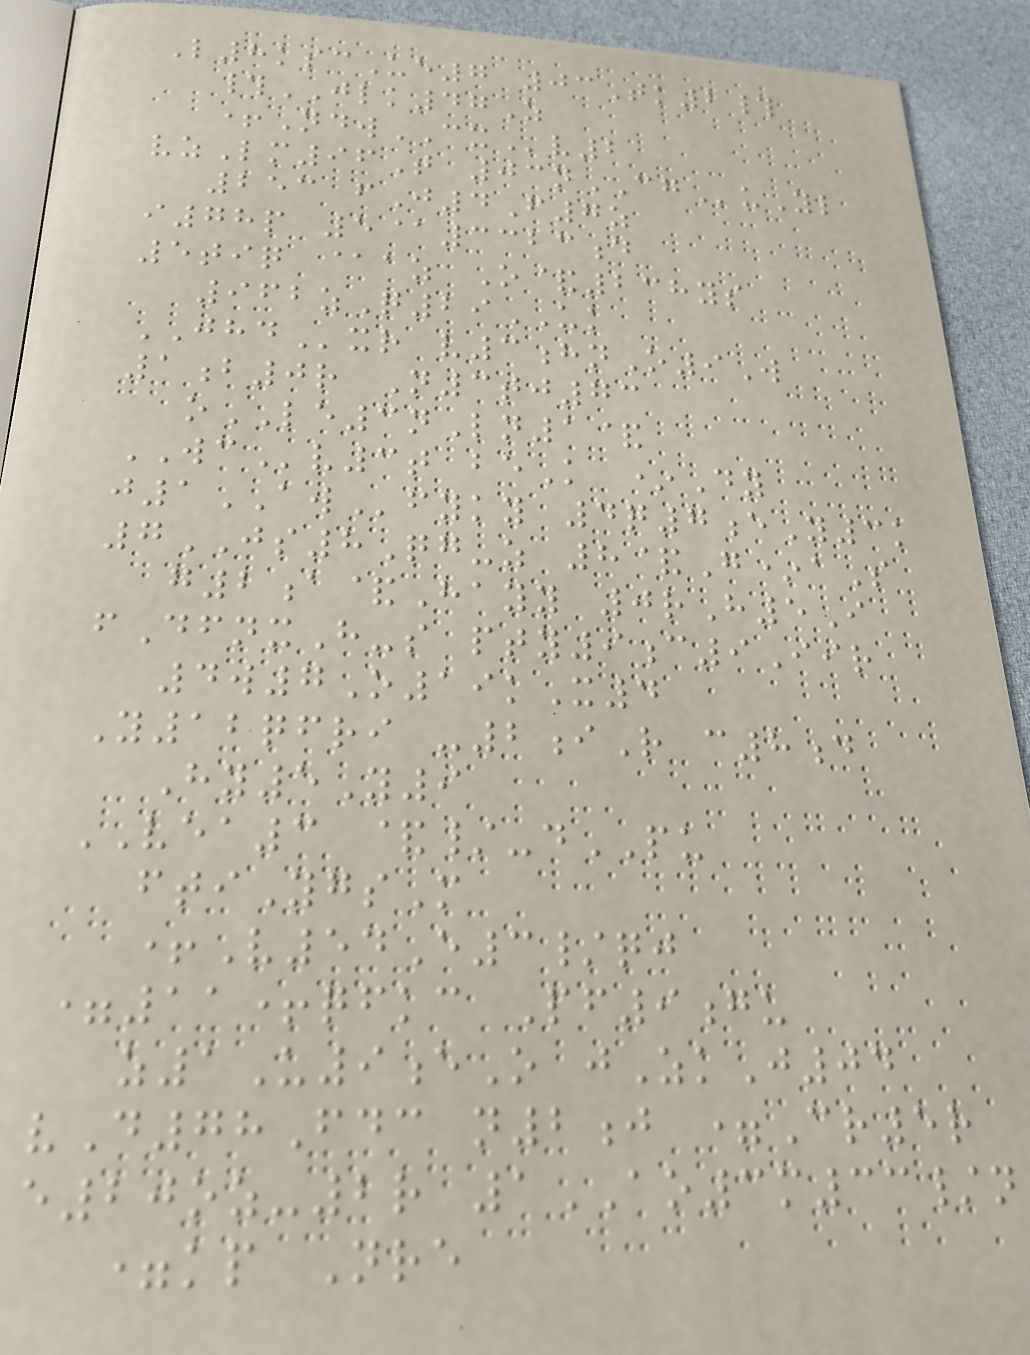L8kscUe7 03Tk2#
#JLK47Z
+NdwCXv2
vzLm96T 03nCGuYl
253 fJ4F7z
i78p 5@3323d
5tiq @az O&238ys
962zQ29UK
JHDxr v3hnO9W
1b0r N3tj73
oLE3nLn1&
WCv3t beK *Dy
j1AWfyky 4q7eY3k
7JS8Qg-z 8&G*aS
g2a&Hayy 0rH5I
fDfnxH-s pty9c9Iir
4w7O19kX4
Y12qfri -2iR c8d
Hy5Y9
VEA3 &/-dPU
ftiYgsM
+V54E3/qj
=11+qfkc Pf9gu
z1U9eO jZkJ04
vD78Fdc n2j =Cr5r
e20oz-2r 1AO3m33/n
=kp Nre
